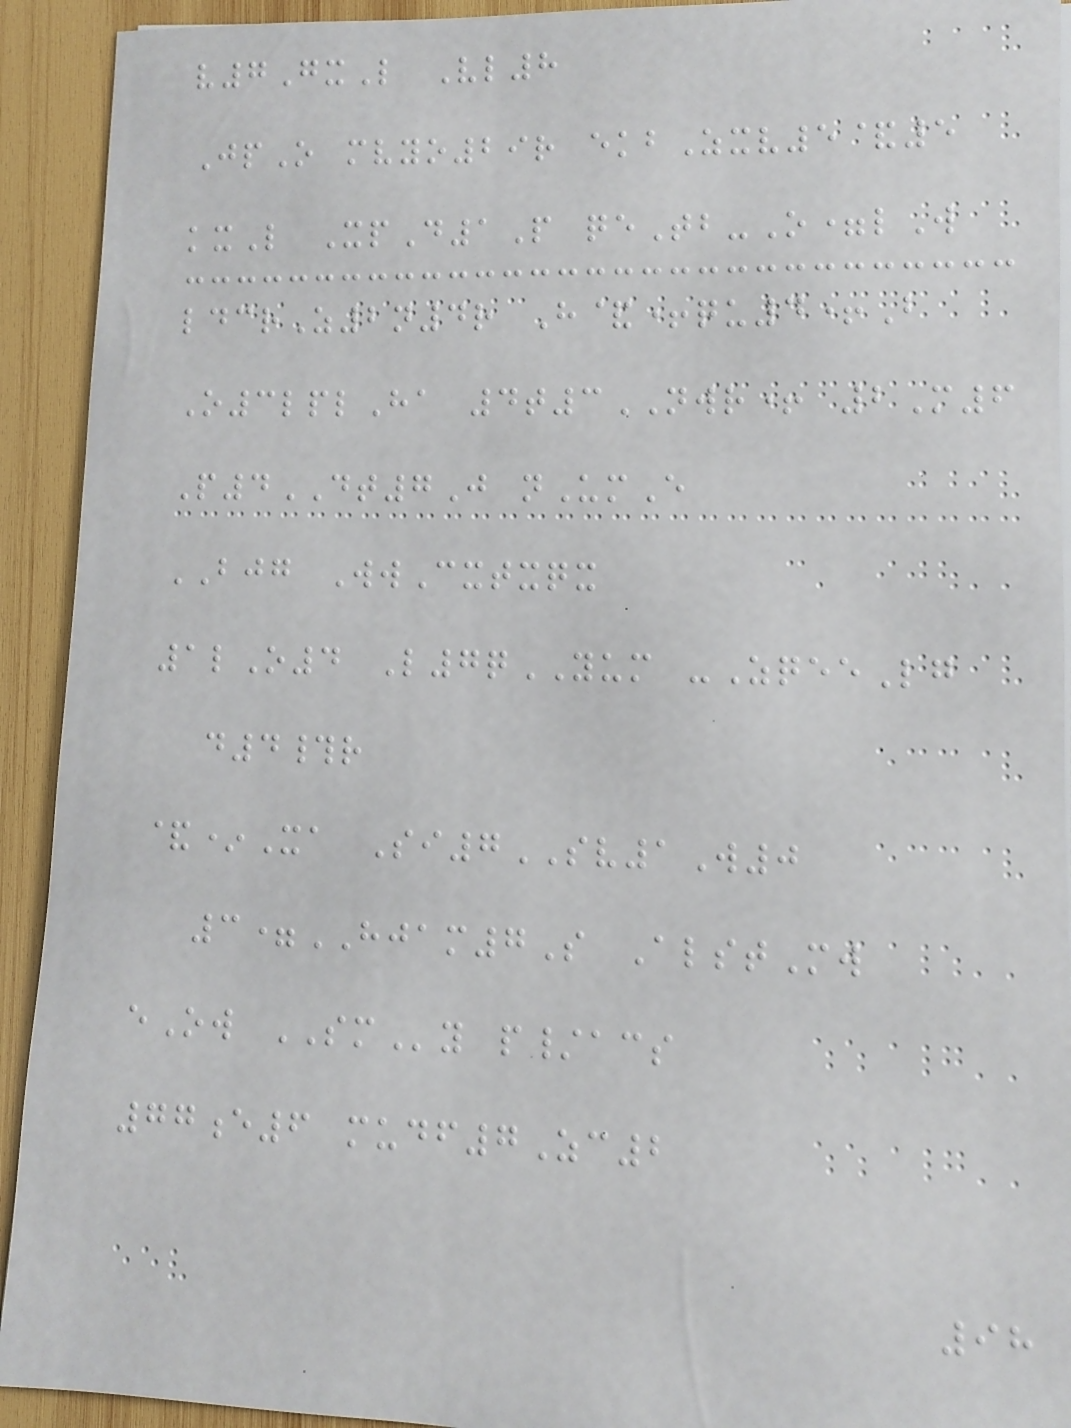v7GxL Vl8
JpO mvyo29r ekbZxv5&5
kxL XpD1P qeTb-O=lW
ldcrZ2n4r H&+qu4+B
O3lplHa 4t3NWR+ 2M6
P4DT7J nUmE
BJG WwCxtxqx
1lO4 L7qYUM -ZqeeLg
d4#r
&*Xa Si7SV1W0
3=HJAM7S AlstMw
eOw SMy p/acs
77e6 mudf7Zc2
98
